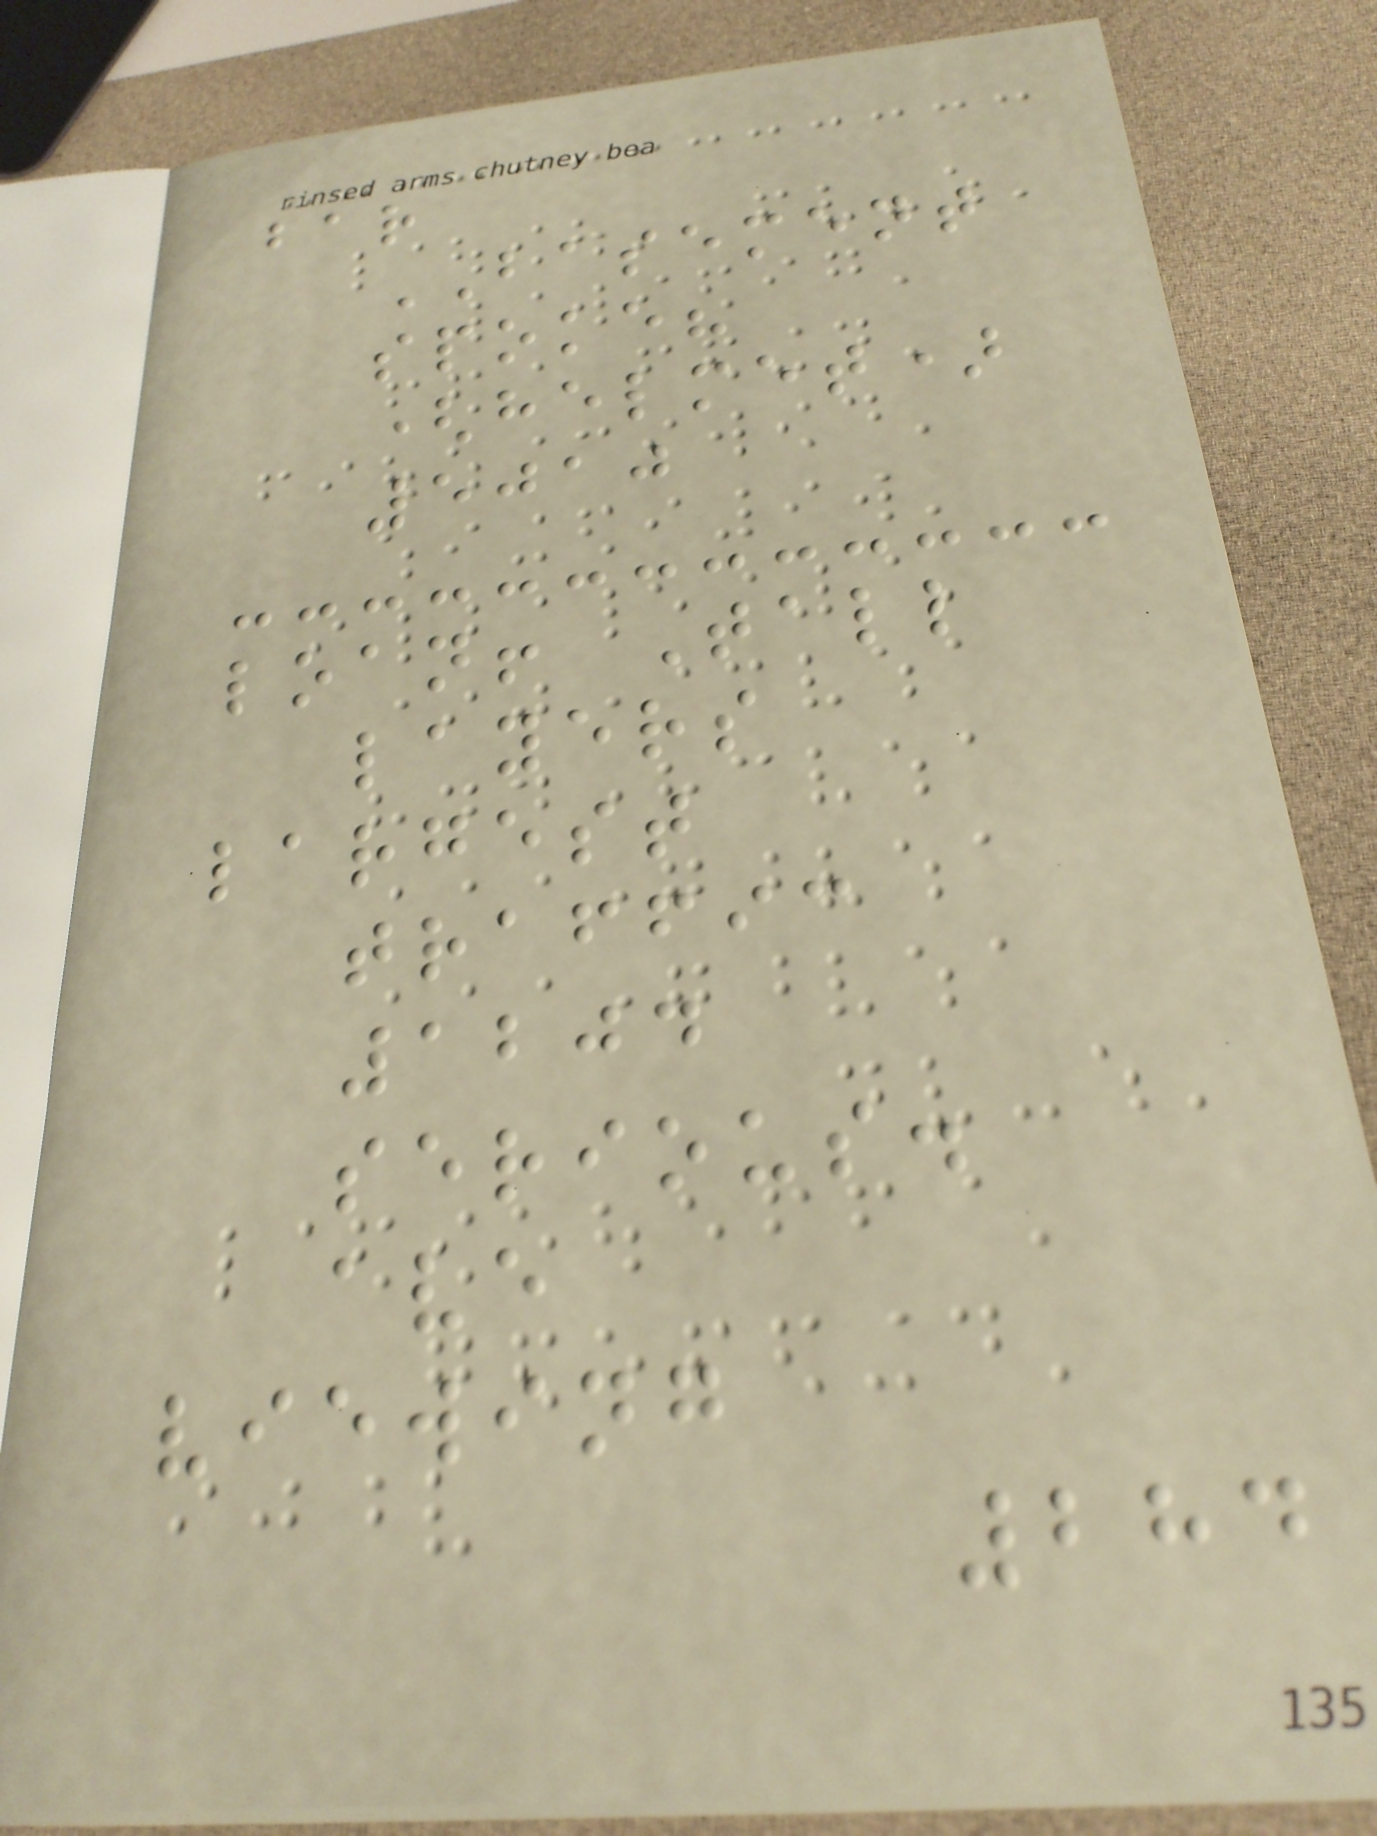bar
BASEMENT
spoke?
(helmet)
5010
loan! Tall
layers
largest
traffic
1204
serious.
ave
viewing
284
